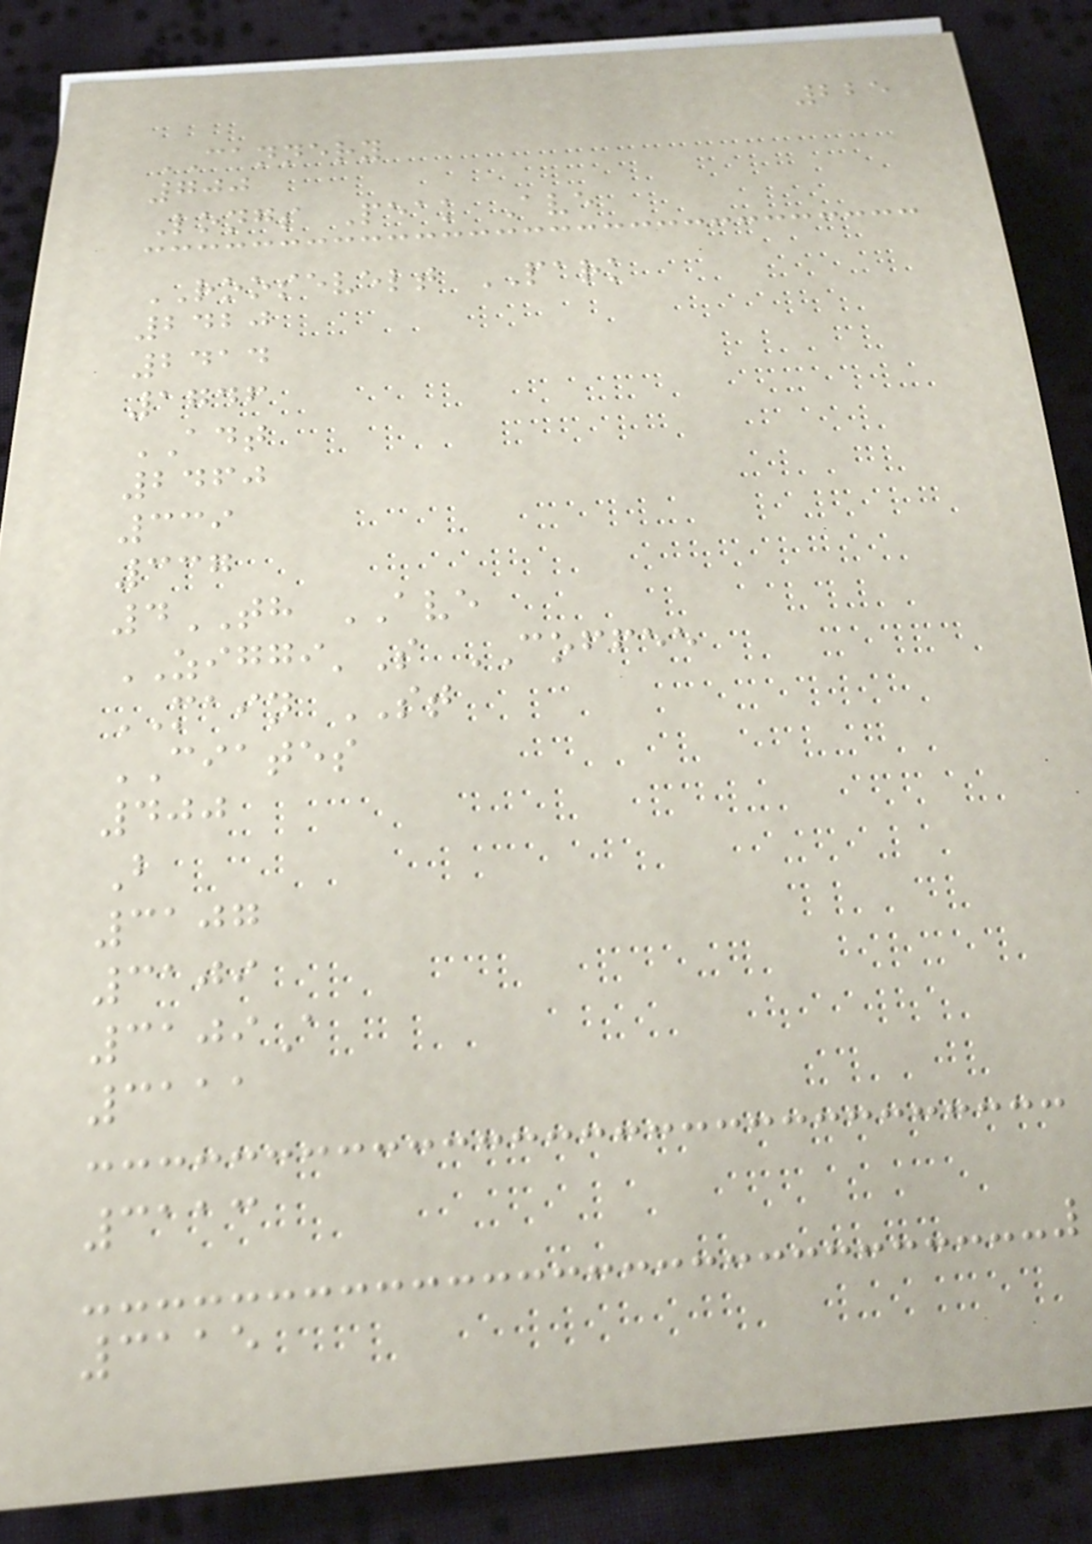225
CANNERY
700
Longs Peak Ave
ROOSEVELT PARK
2420
2414
1746
ADT
2460
339
337
4TH AVE
ZIGGI'S COFFEE
MAIN ST
CIATES
400
B
3107
3109
3109A
3111
3113
3115
